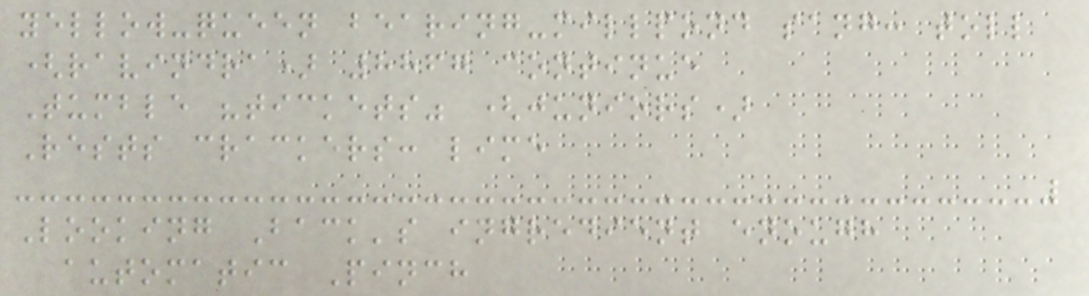yellow-queen bearing-millpond sang: toll
(ravindra) 8867 continue
Tumble "tickets" (juniors)
Rests crackers: lime
Looking Back's ingredient enough
automatic Pinch
